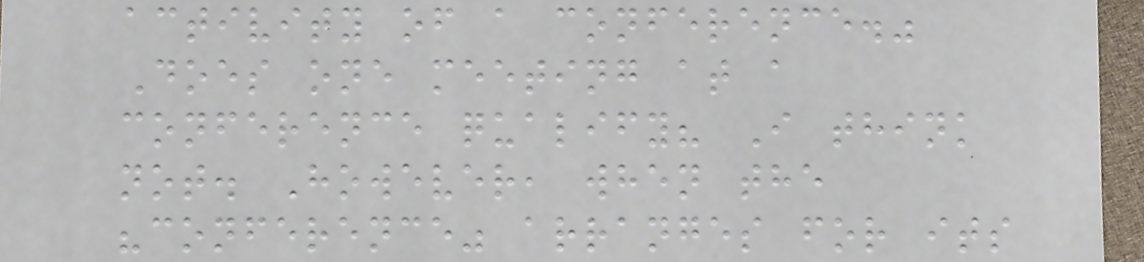activity of a conference."
Does one meeting at a
conference qualify? I think
not. However, when the
"conference" arranges for its
